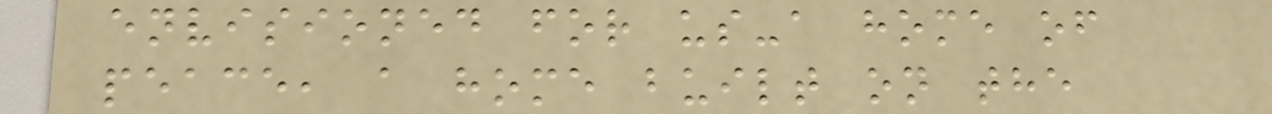envisioned for us-a home of
peace, a home built on the
